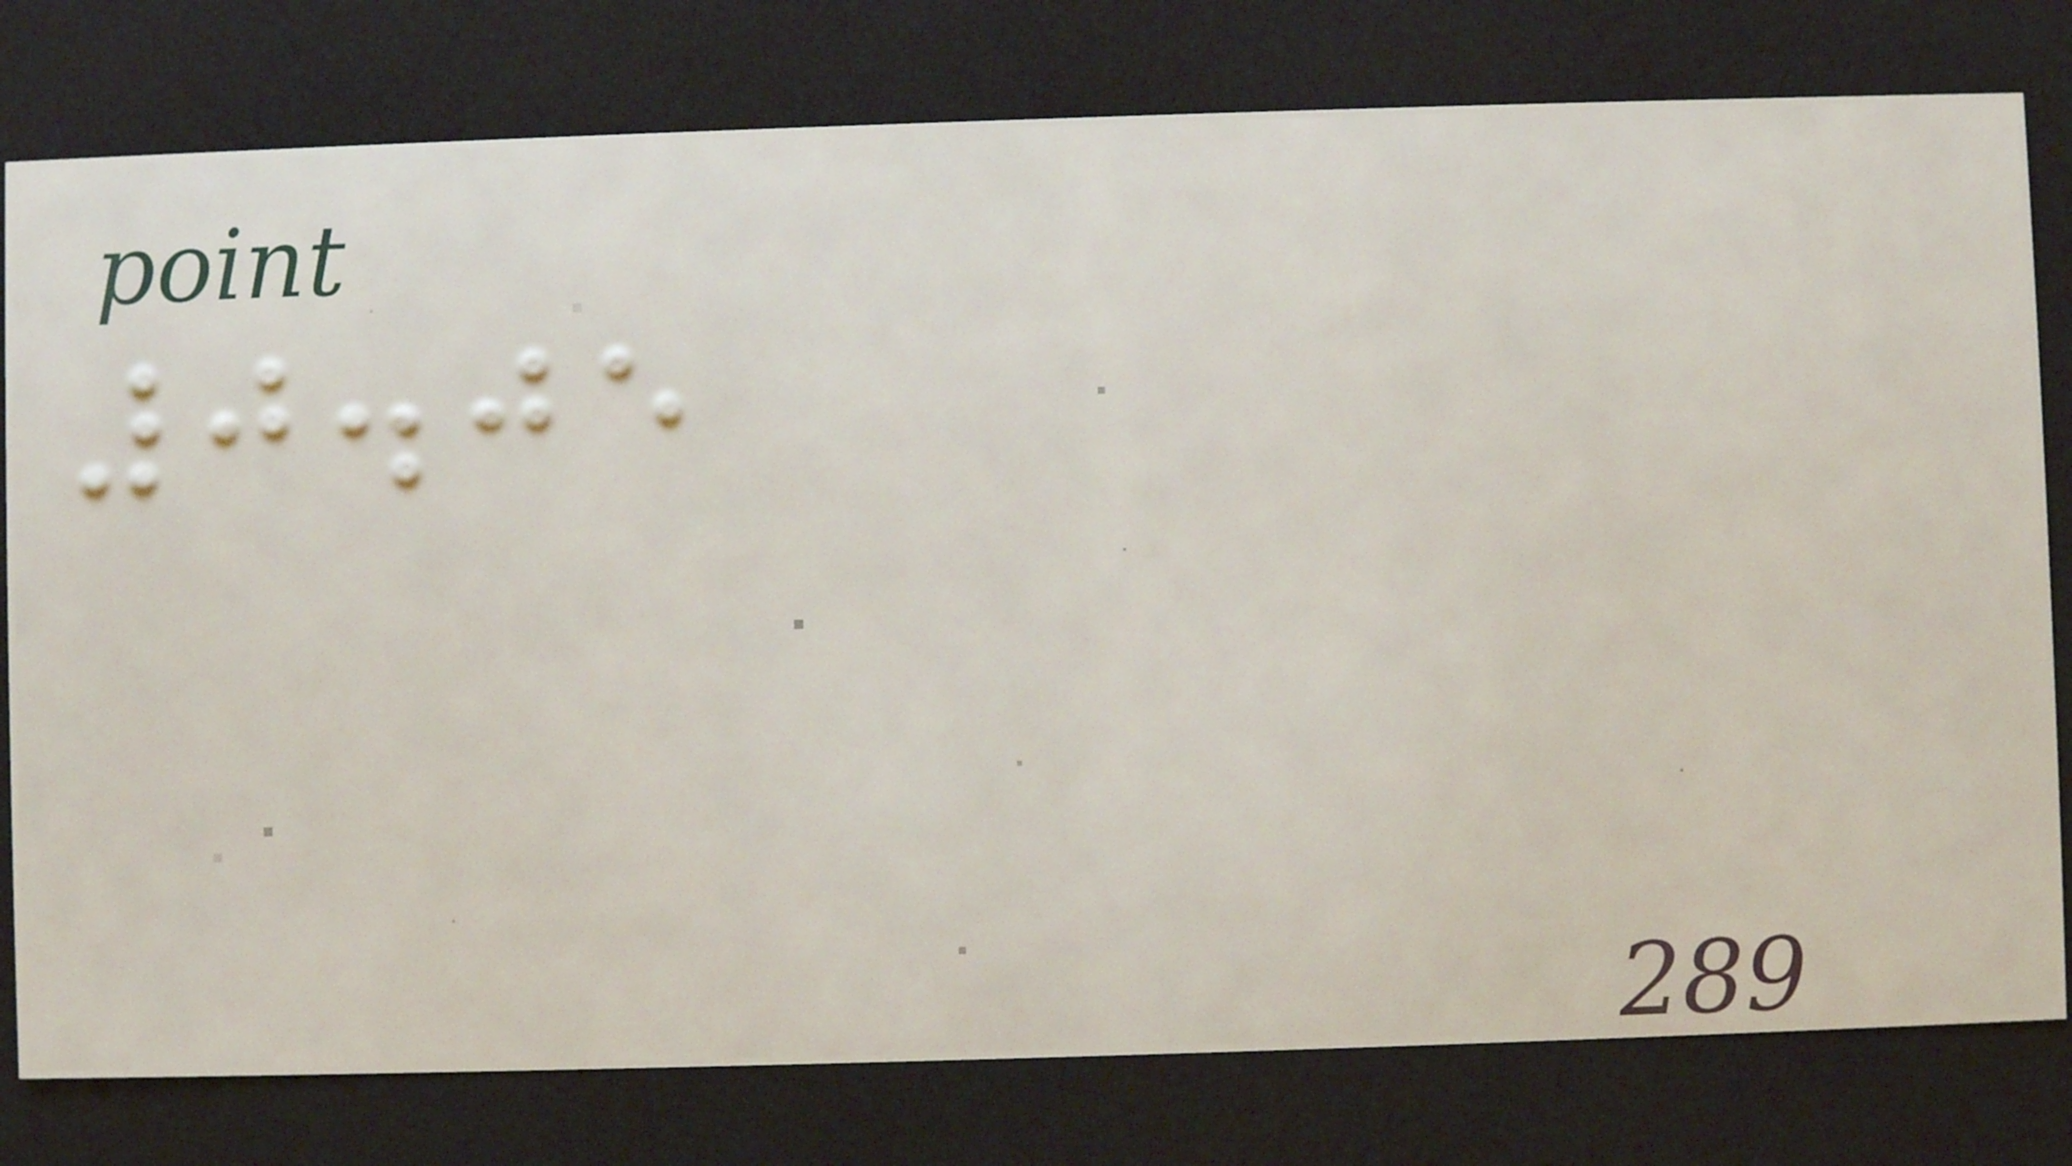0.05
